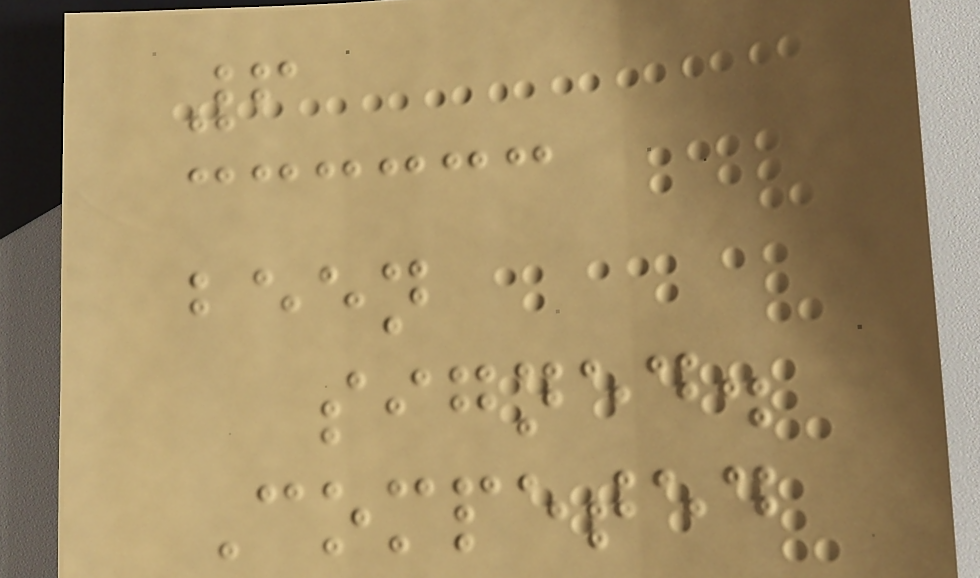6
been
signed.
Competed
